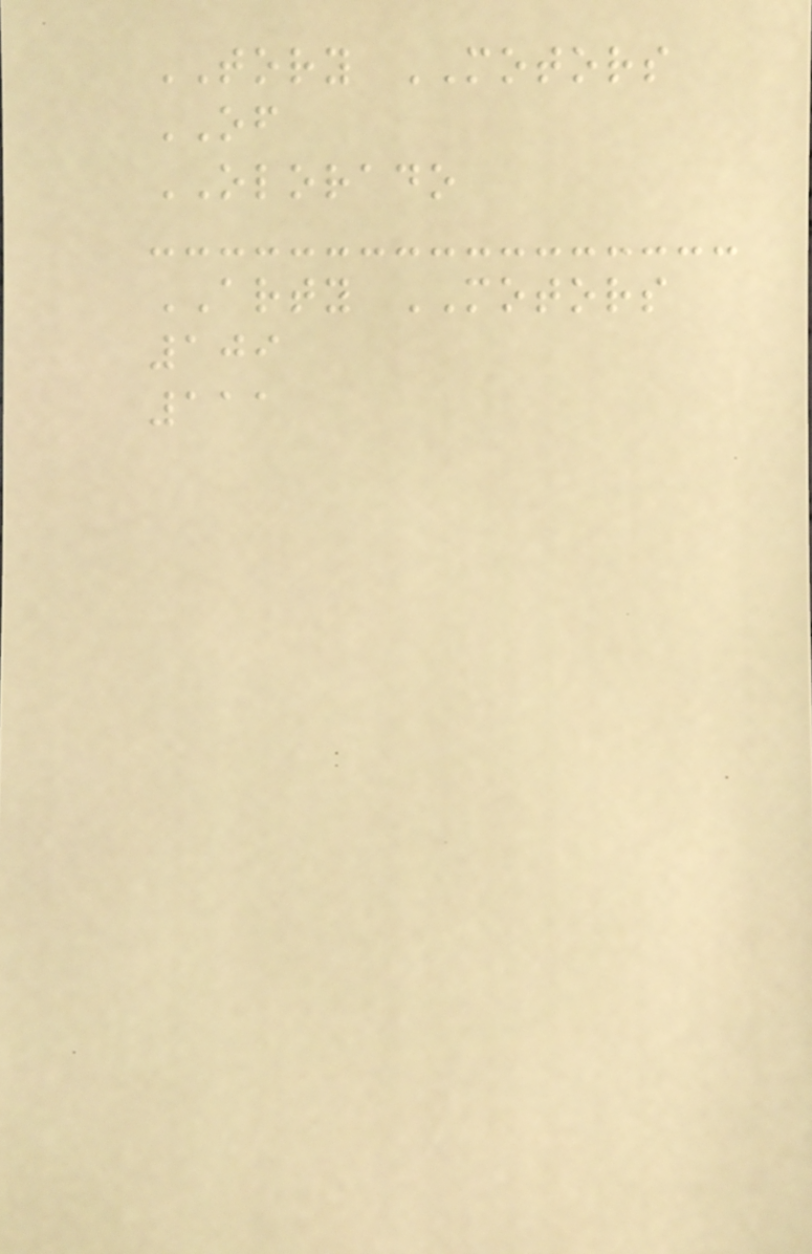TORY MOTORS
OF
OLORADO
ARTY MOTORS
109
111
